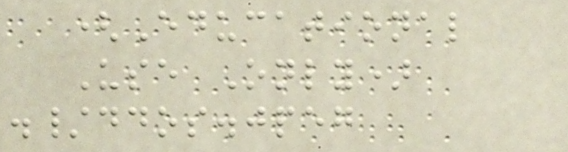(Educational
Use Only)
./ddos.jpeg
